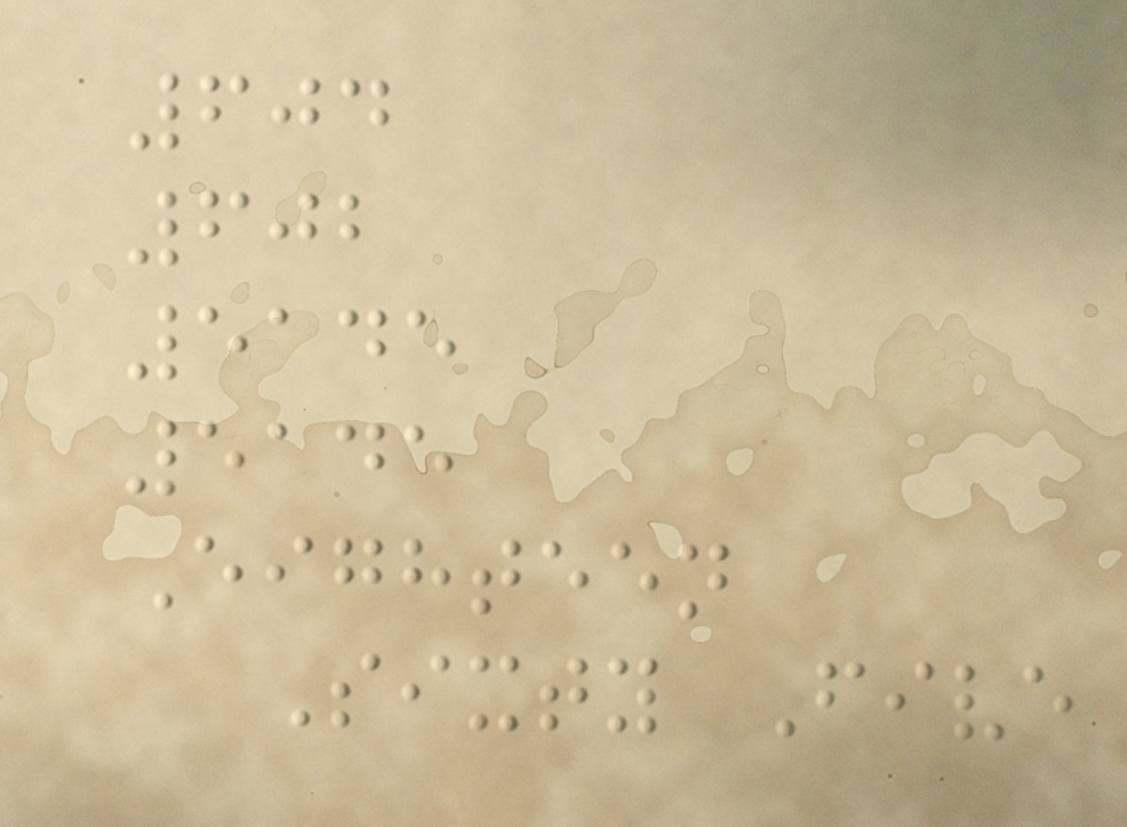604
602
5145
5145
Eighteen
Sixty Five
